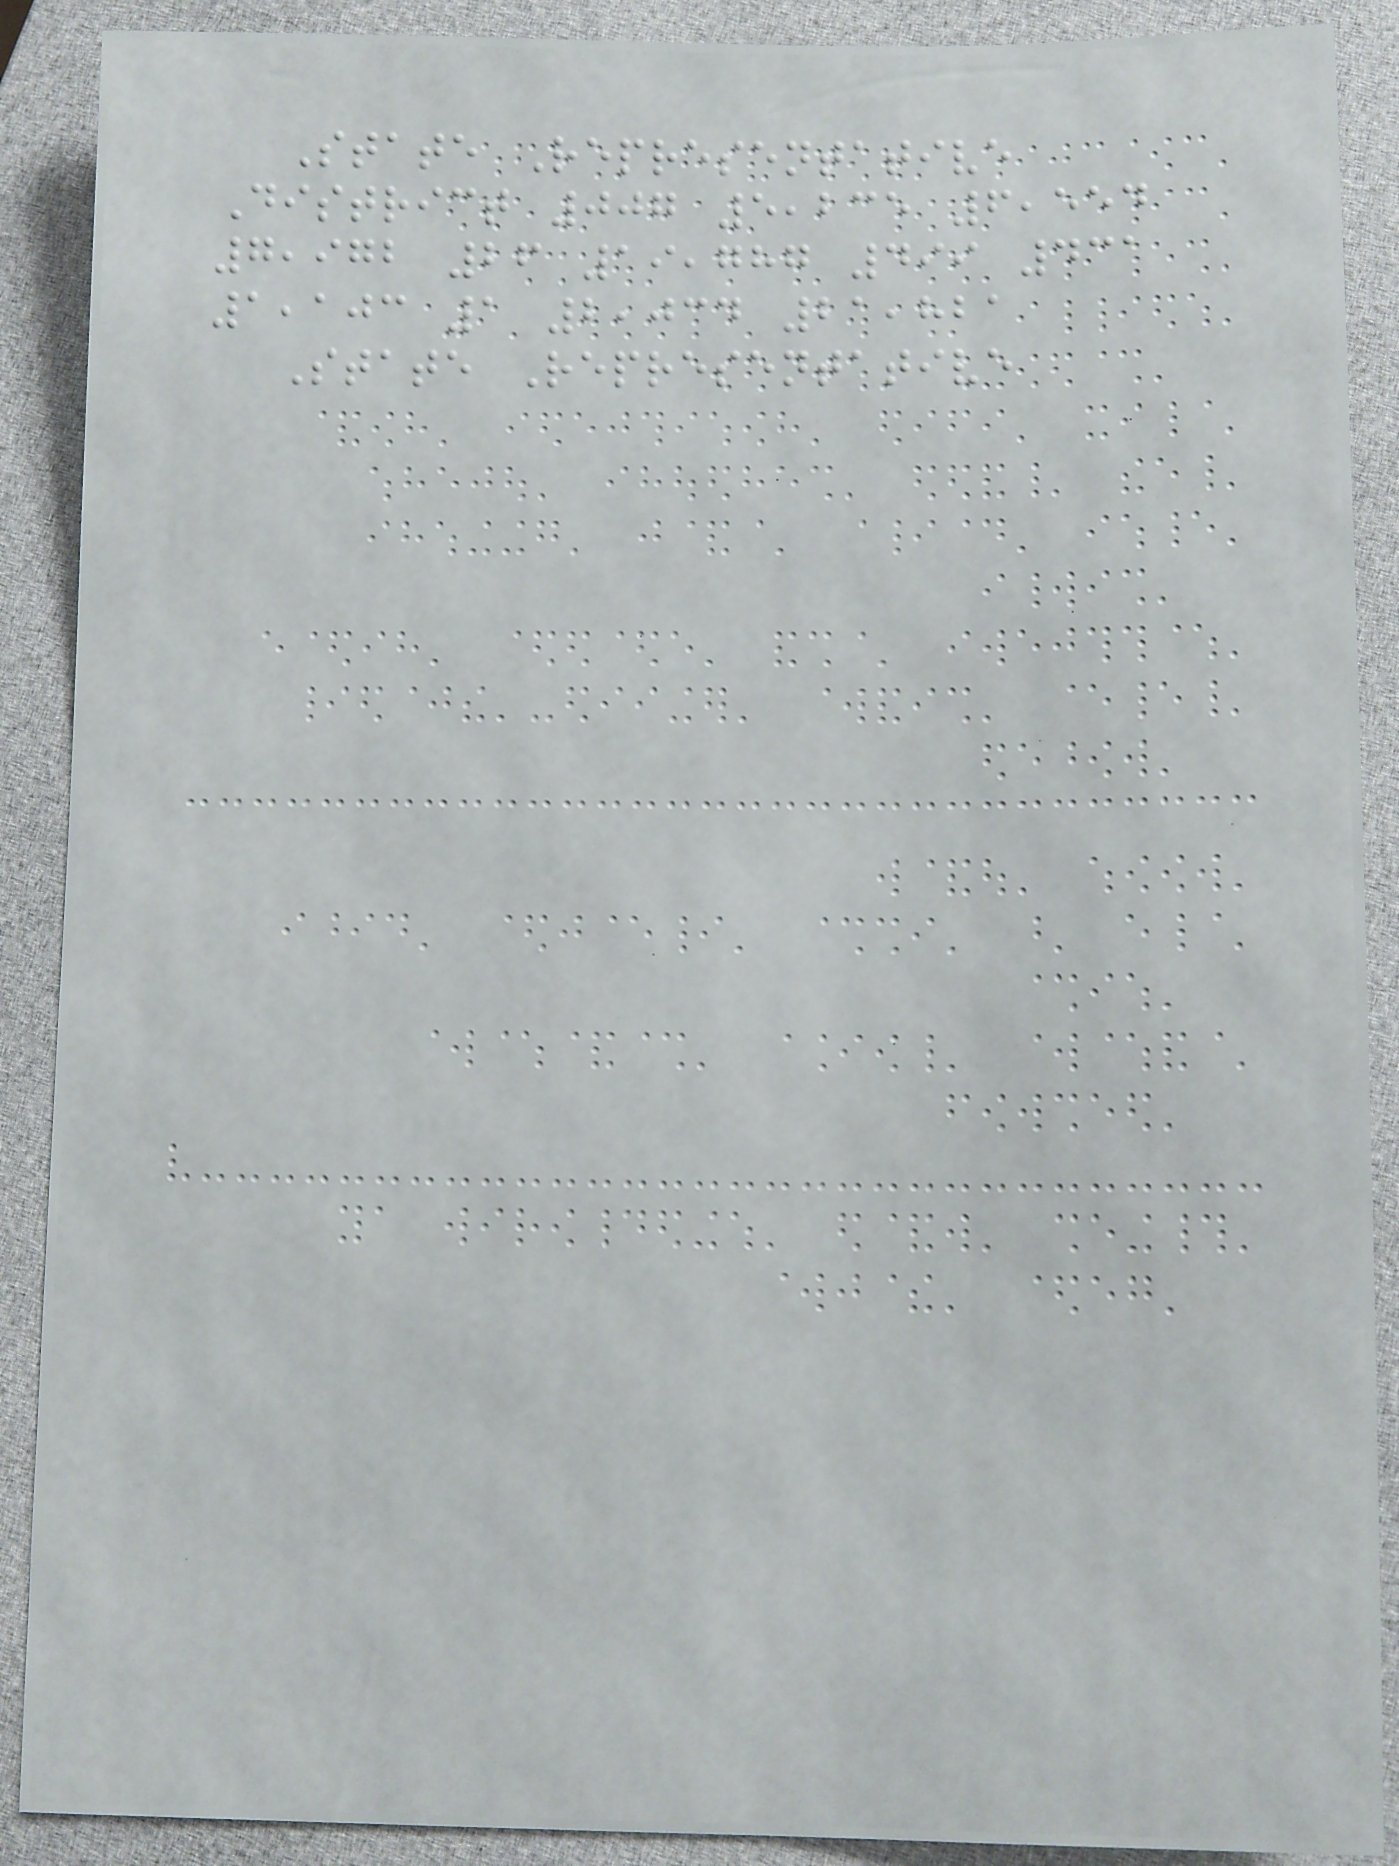State Representative
District 007 5,235 6,554
7,972 26 19,787 499 431
1,103 1 2,034 21,821
State Representative
